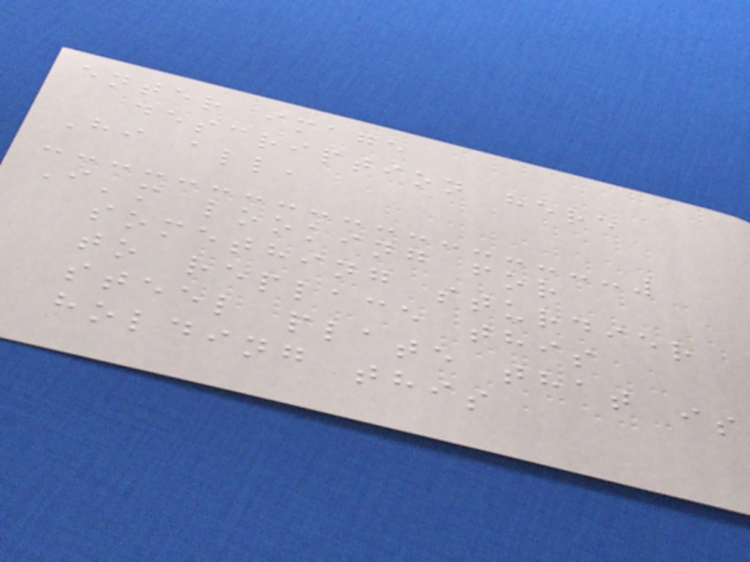enter image
description here
Hi all,
I'm looking for
something sturdier
to replace this
steel plate that is
holding this
